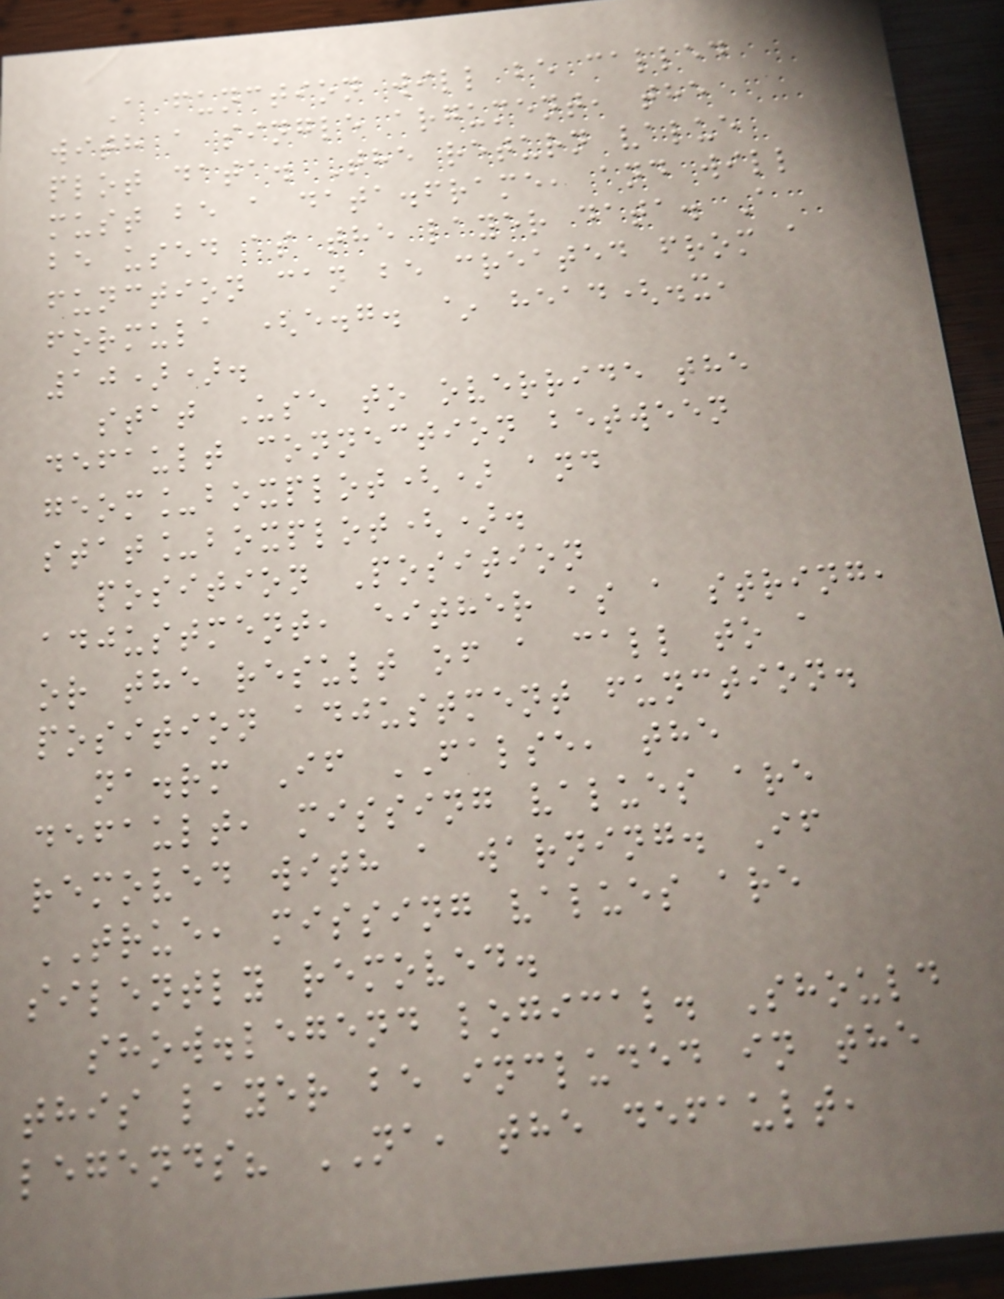A function will be called
with a single argument, the
plot data. The return value
must be a data.frame, and will
be used as the layer data. A
function can be created from a
formula (e.g. ~ head(.x,
10)).
stat Use to override the
default connection between
geom_boxplot() and
stat_boxplot().
position Position
adjustment, either as a string,
or the result of a call to a
position adjustment function.
na.rm If FALSE, the
default, missing values are
removed with a warning. If
TRUE, missing values are
silently removed.
show.legend logical. Should
this layer be included in the
legends? NA, the default,
